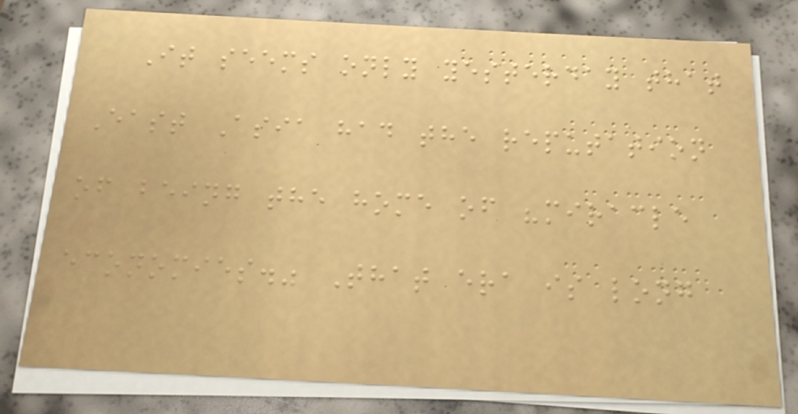It seems only yesterday that
East Asia had the reputation
of being the home of "miracle
economies." That era is long
